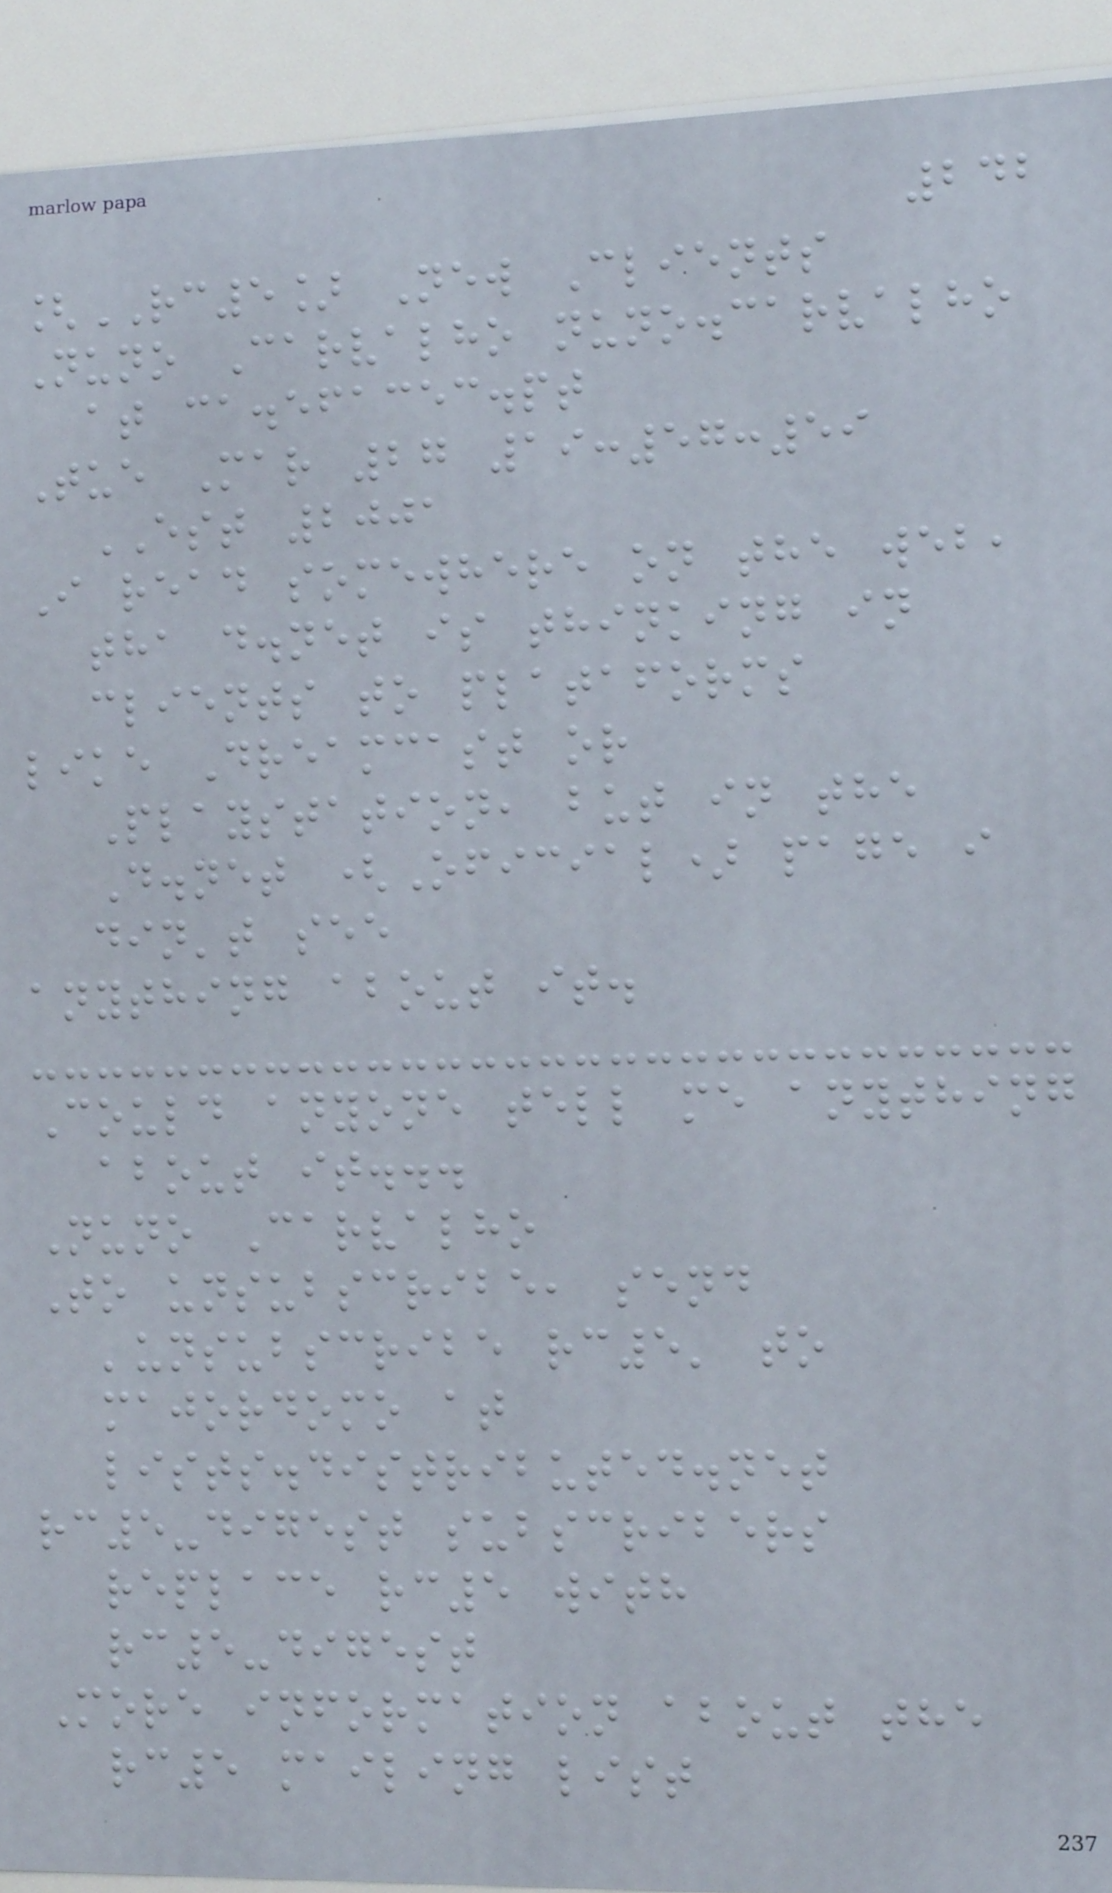242
[RC5] New Clients
Nuno Carvalho nuno.carvalho
at ca.efacec.pt
Tue Mar 27 19:57:59
EST 2001
I read somewhere on the web,
tha d.net is thinking in
clients to plataforms
like Dreamcast or
Playstation, but in the
D.net (Oficial) page i
din't see
anything about it.
Could anyone tell me anything
about it...
Nuno Carvalho
To unsubscribe, send
'unsubscribe rc5' to
majordomo at
lists.distributed.net
rc5-digest subscribers
replace rc5 with
rc5-digest
More information about the
rc5 mailing list
